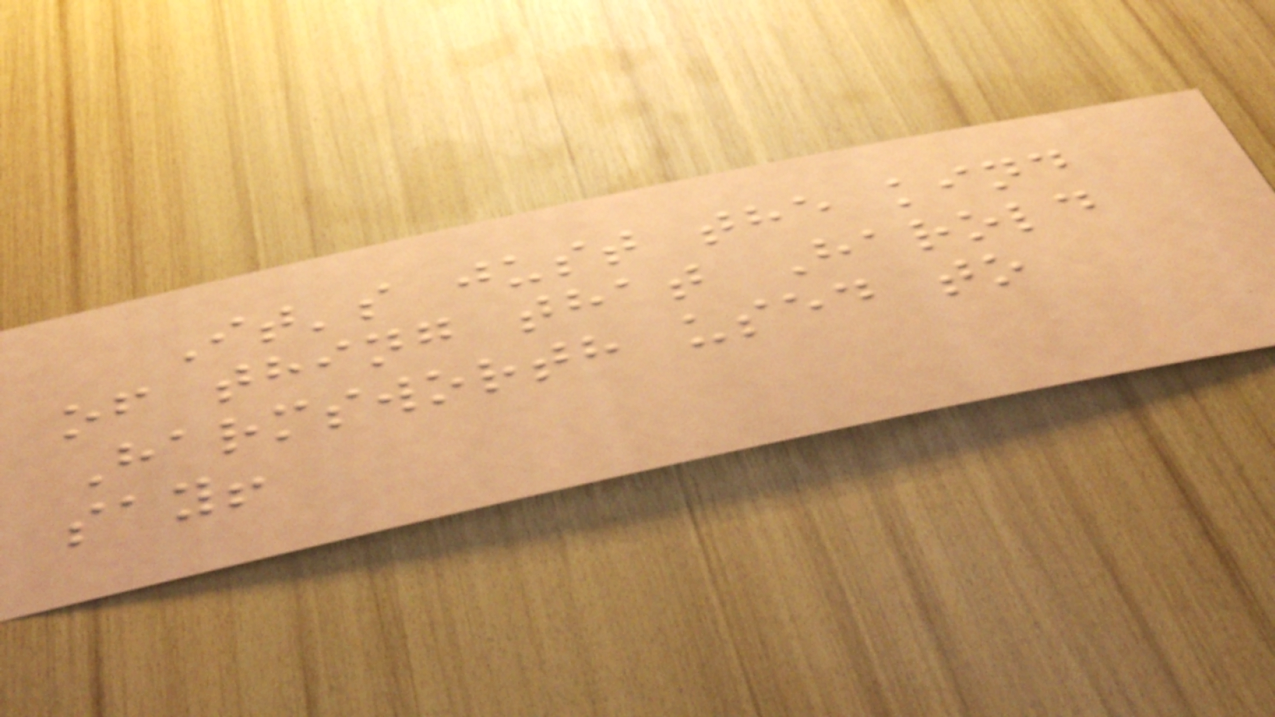It's just the kind
of thing that Harold
Harmsworth used to
say!
